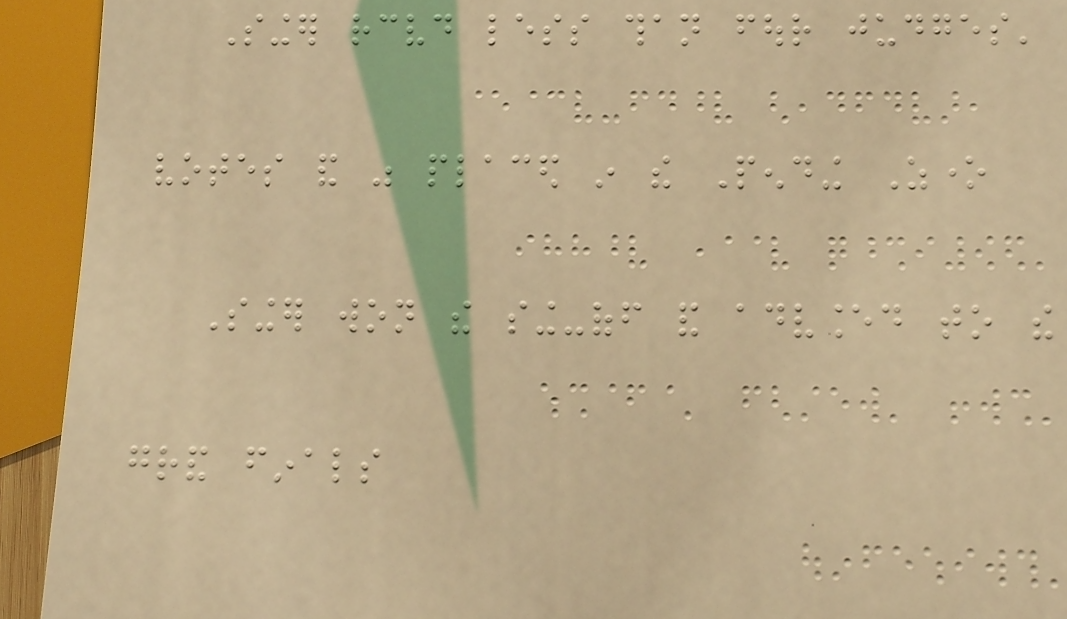Singer received less than four judges'
votes and was placed in the Pending Zone
Singer won the sing-off and advanced to the
grand finals
